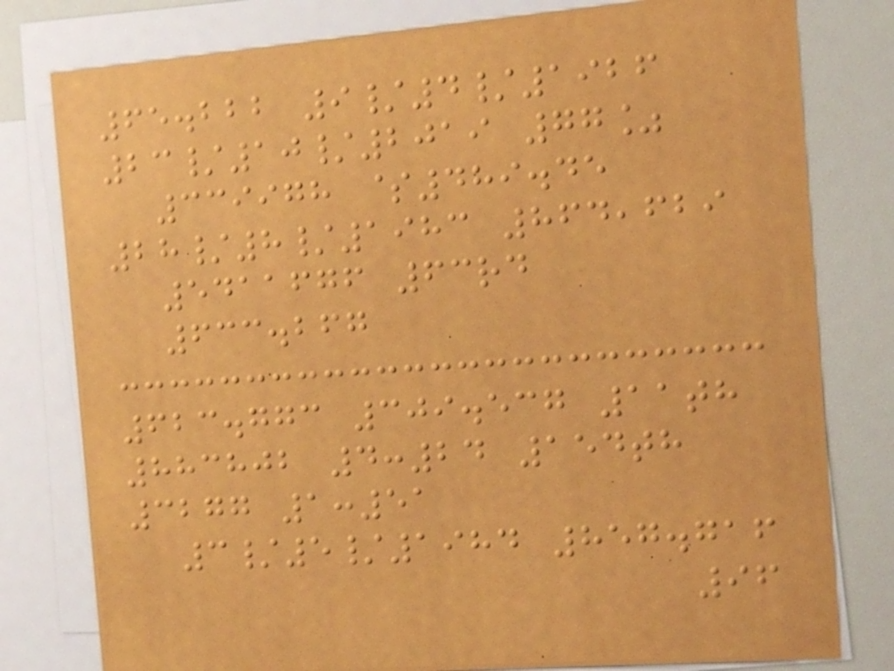65.222 9/4/1926
23/10/2019 77%
339978 $489.45
28/8/1983 864,629
5411676 63rd
633.267
623.773 309.537 11th
883802 4:24 154th
3277 1:51
3/5/1984 857.716
96
